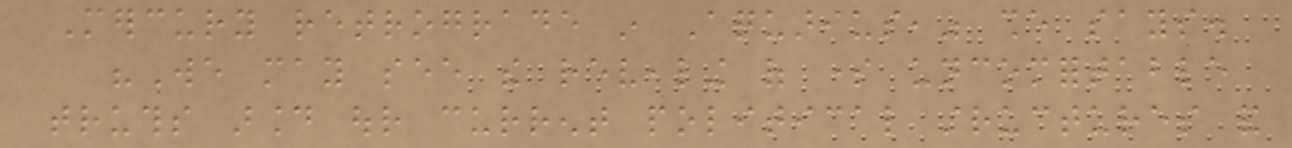Mercury retrograde in Aquarius," she says.
"We may see the revealing of some uncomfortable
truths around our current political structures and
